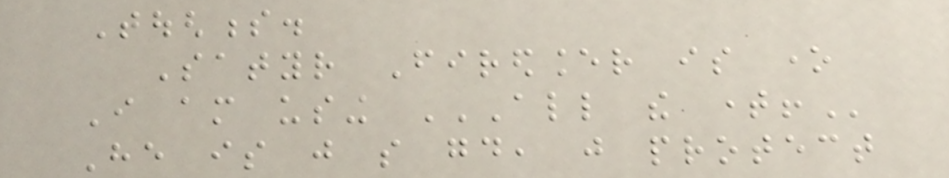Toughness.
Satyr Firedancer is one
I am using ALL THE TIME!
He is just so good, just protect
